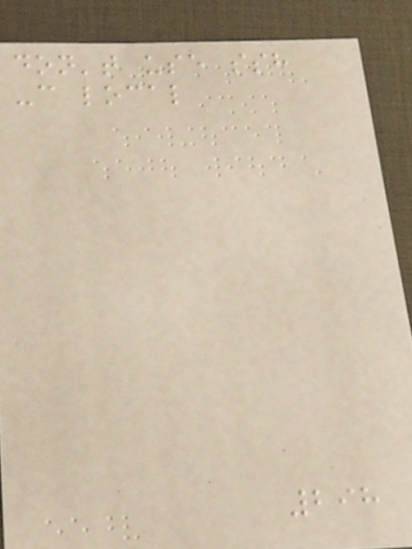don't use ssh
-c local
298
